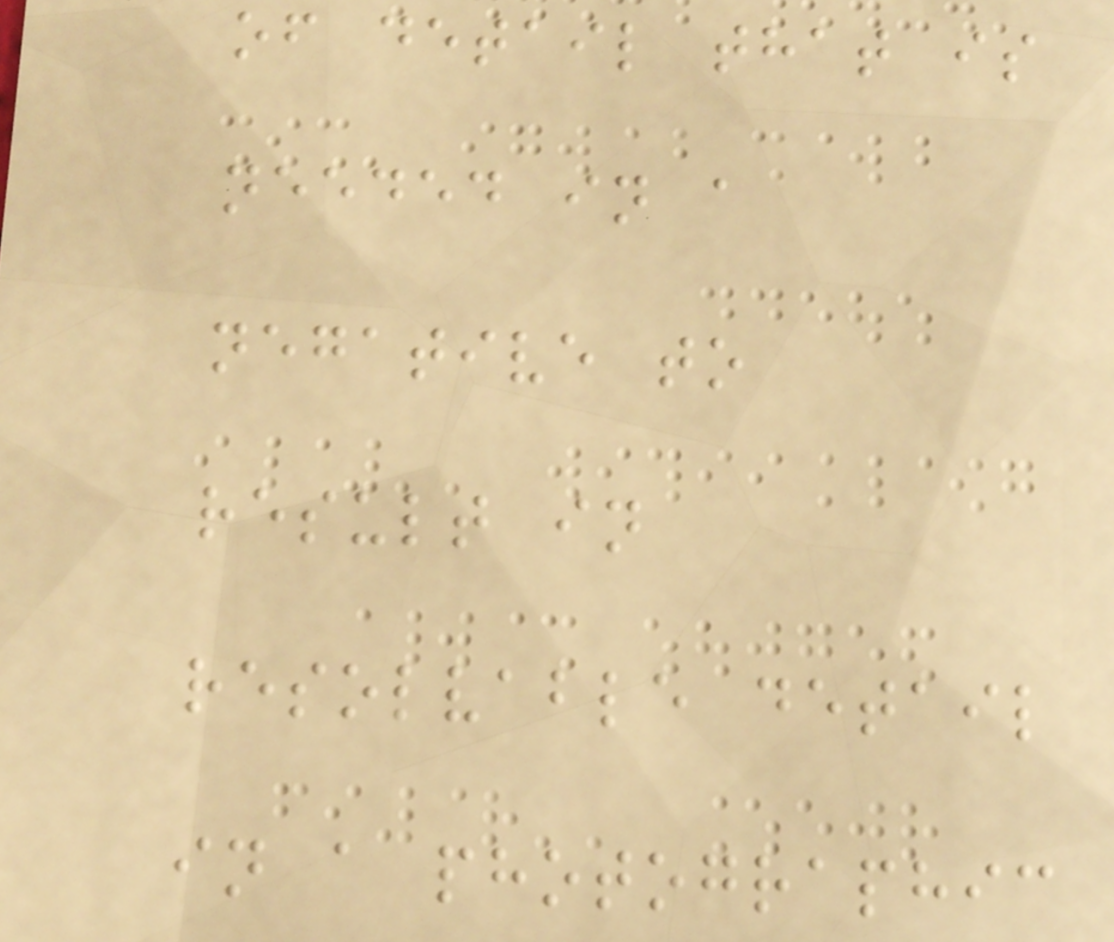of detail that is
needed in a
negative to
result in
resolvable detail
in a photographic
